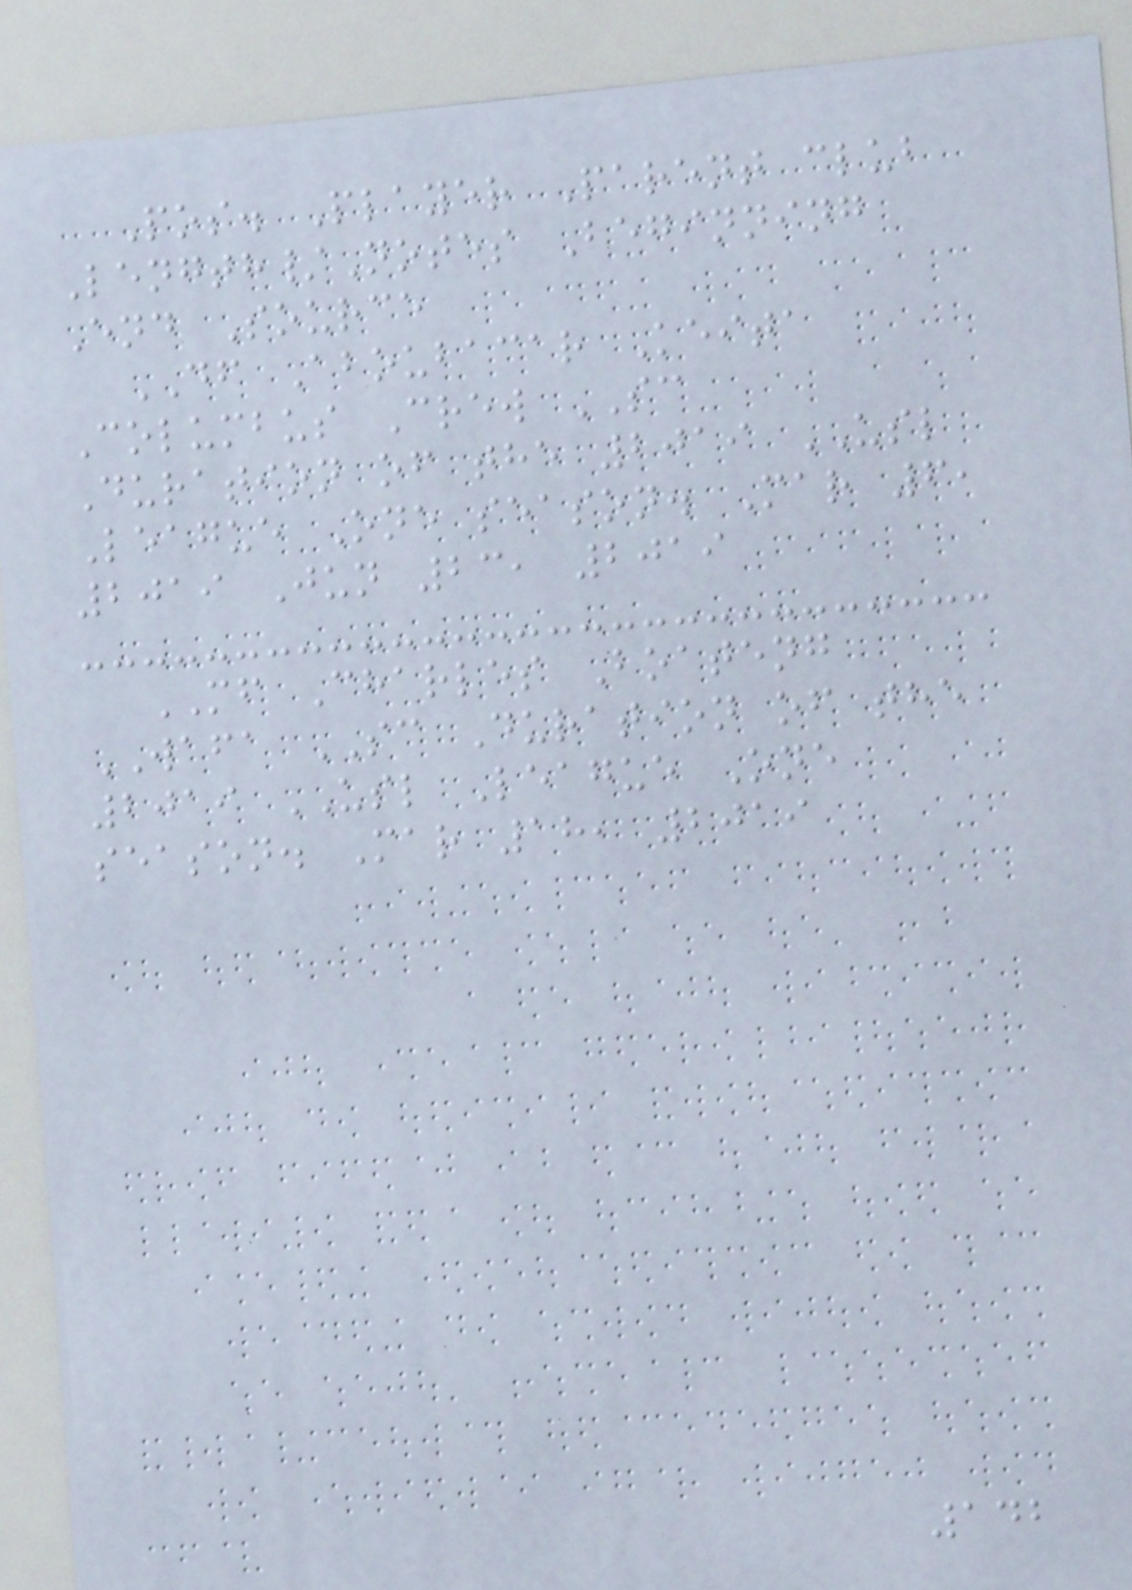Pos. Player Parent club
Length/Notes Beginning
End Source
DF Aboubacar Keita
Columbus Crew SC
Duration of the 2019 USL
League One season. Mar 6,
2019 Jun 23, 2019
MF Charles Boateng
WAFA SC Duration of the
2019 USL League One
season. Mar 18, 2019
142
